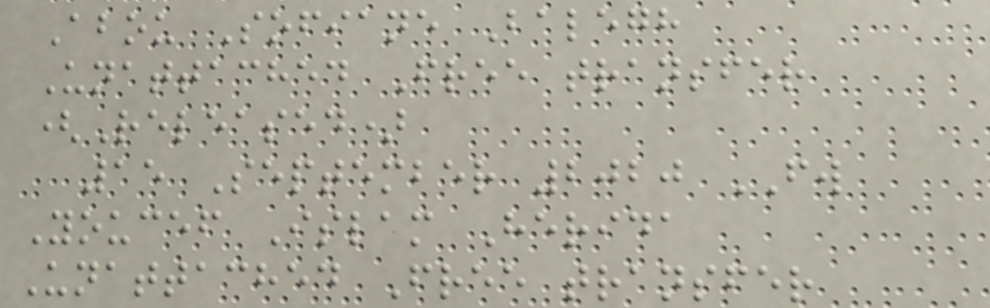Abou Sofiane Balegh
Unattached Free transfer
(Released)
15 September 2020 FW
Youcef Islam Herida
Unattached Free transfer
